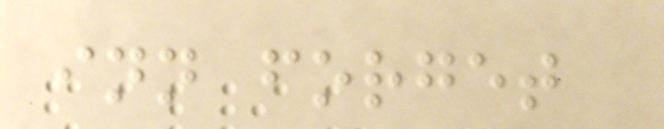inn forget
